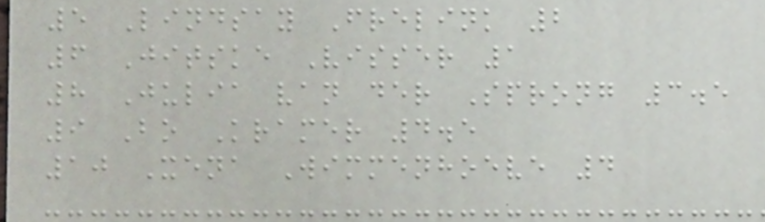5 Lindsay Frelink 2
6 Jitske Visser 1
8 Julia van der Sprong 3.5
9 Bo Kramer 4.5
10 Xena Wimmenhoeve 4
